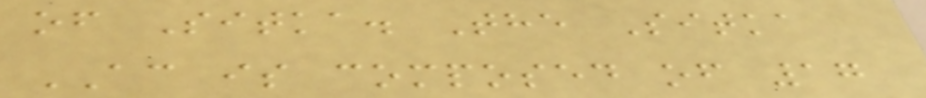of Sitka. The Sitka
AC is composed of 17
